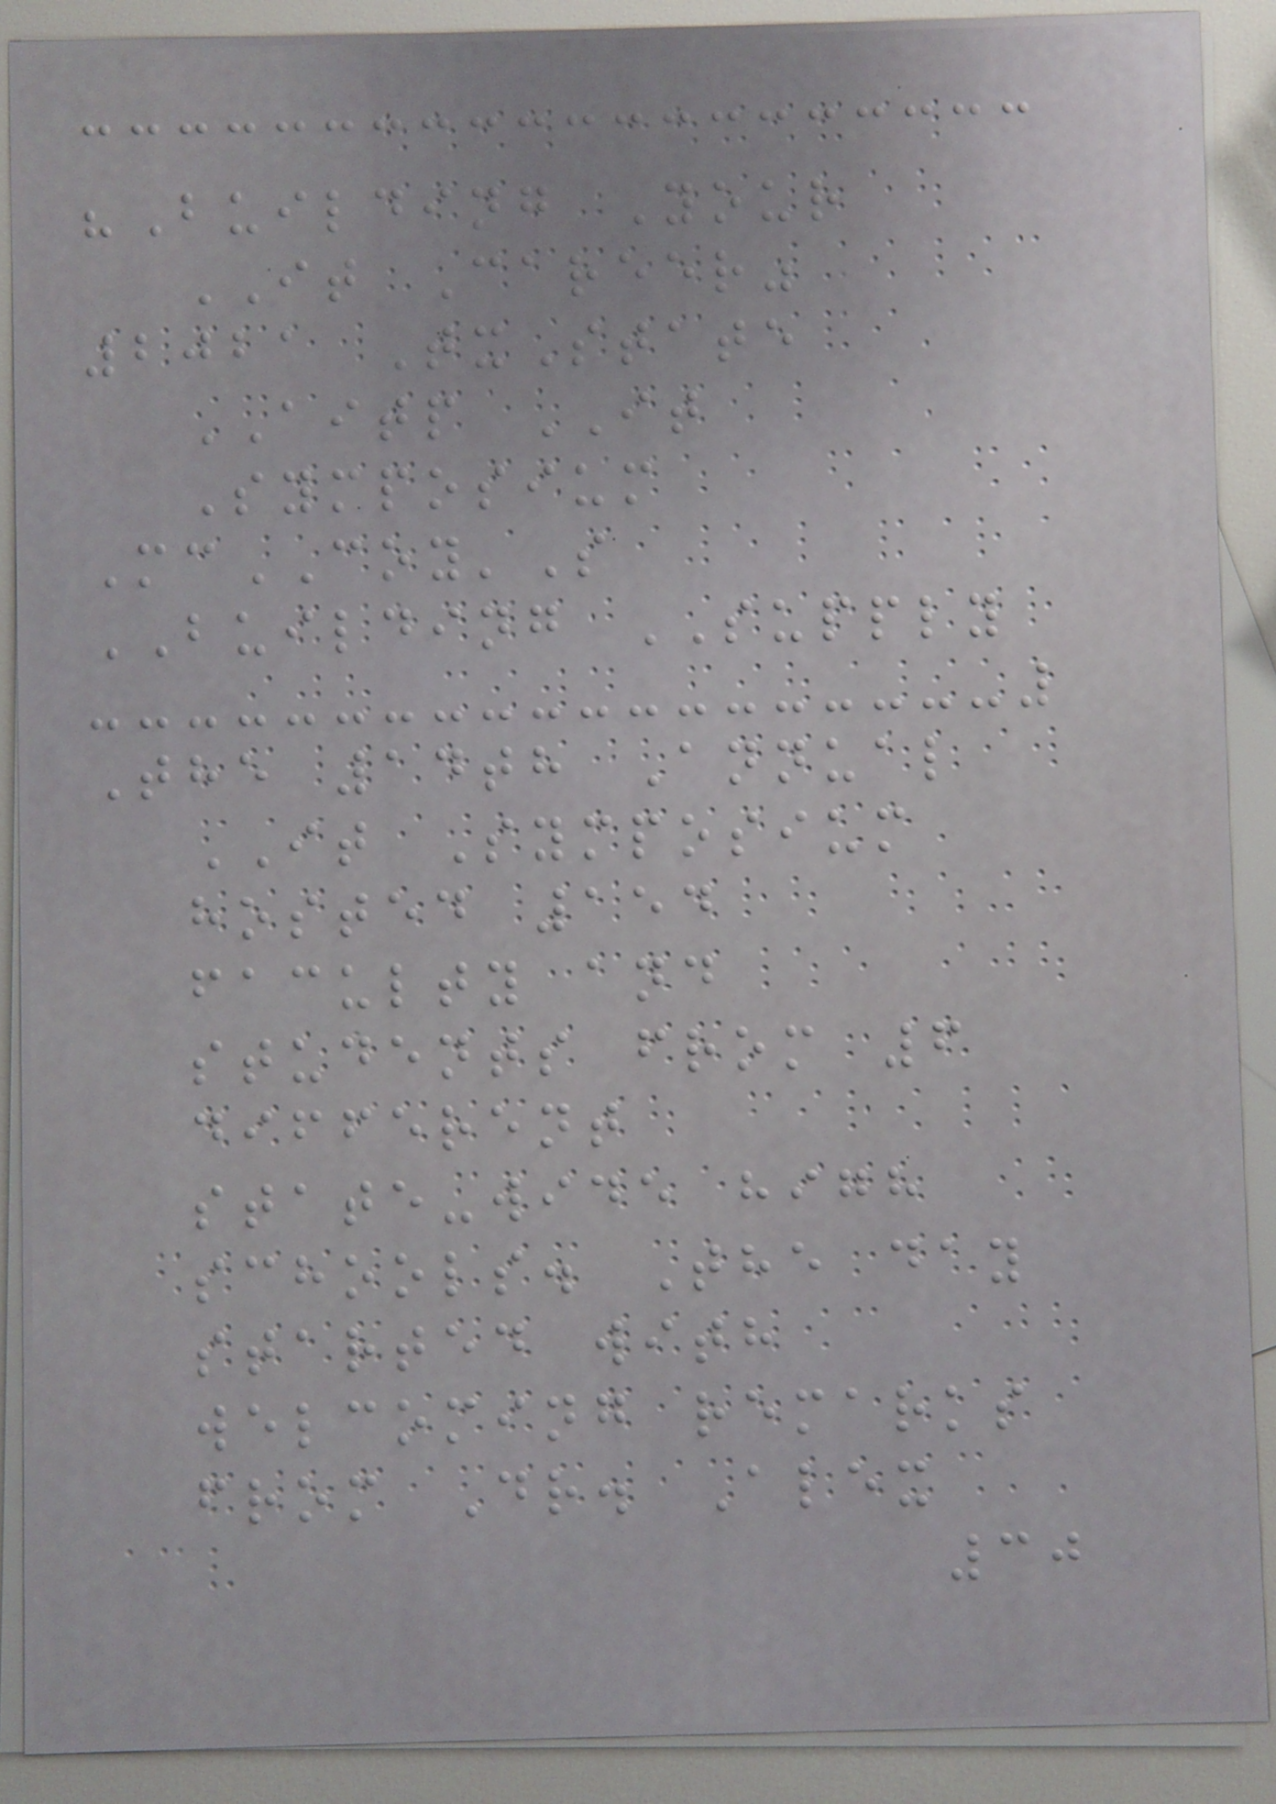"Building Your
IT Career"
2021 TxState
AITP IT
Symposium
McCOY'S
BUILDING SUPPLY
The 14th Annual
IT Symposium
hosted 154
faculty and
students from 6
different
state-wide high
schools. The day
started with
welcoming remarks
from Dr. Alex
30
